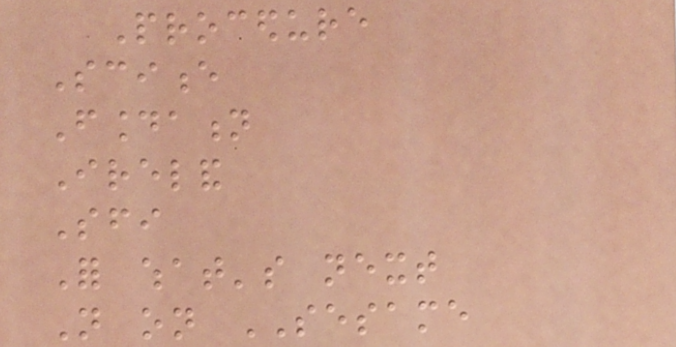Procedure
Science
Foundation
Ireland
Sfi
For what's next
Not on SESAME
